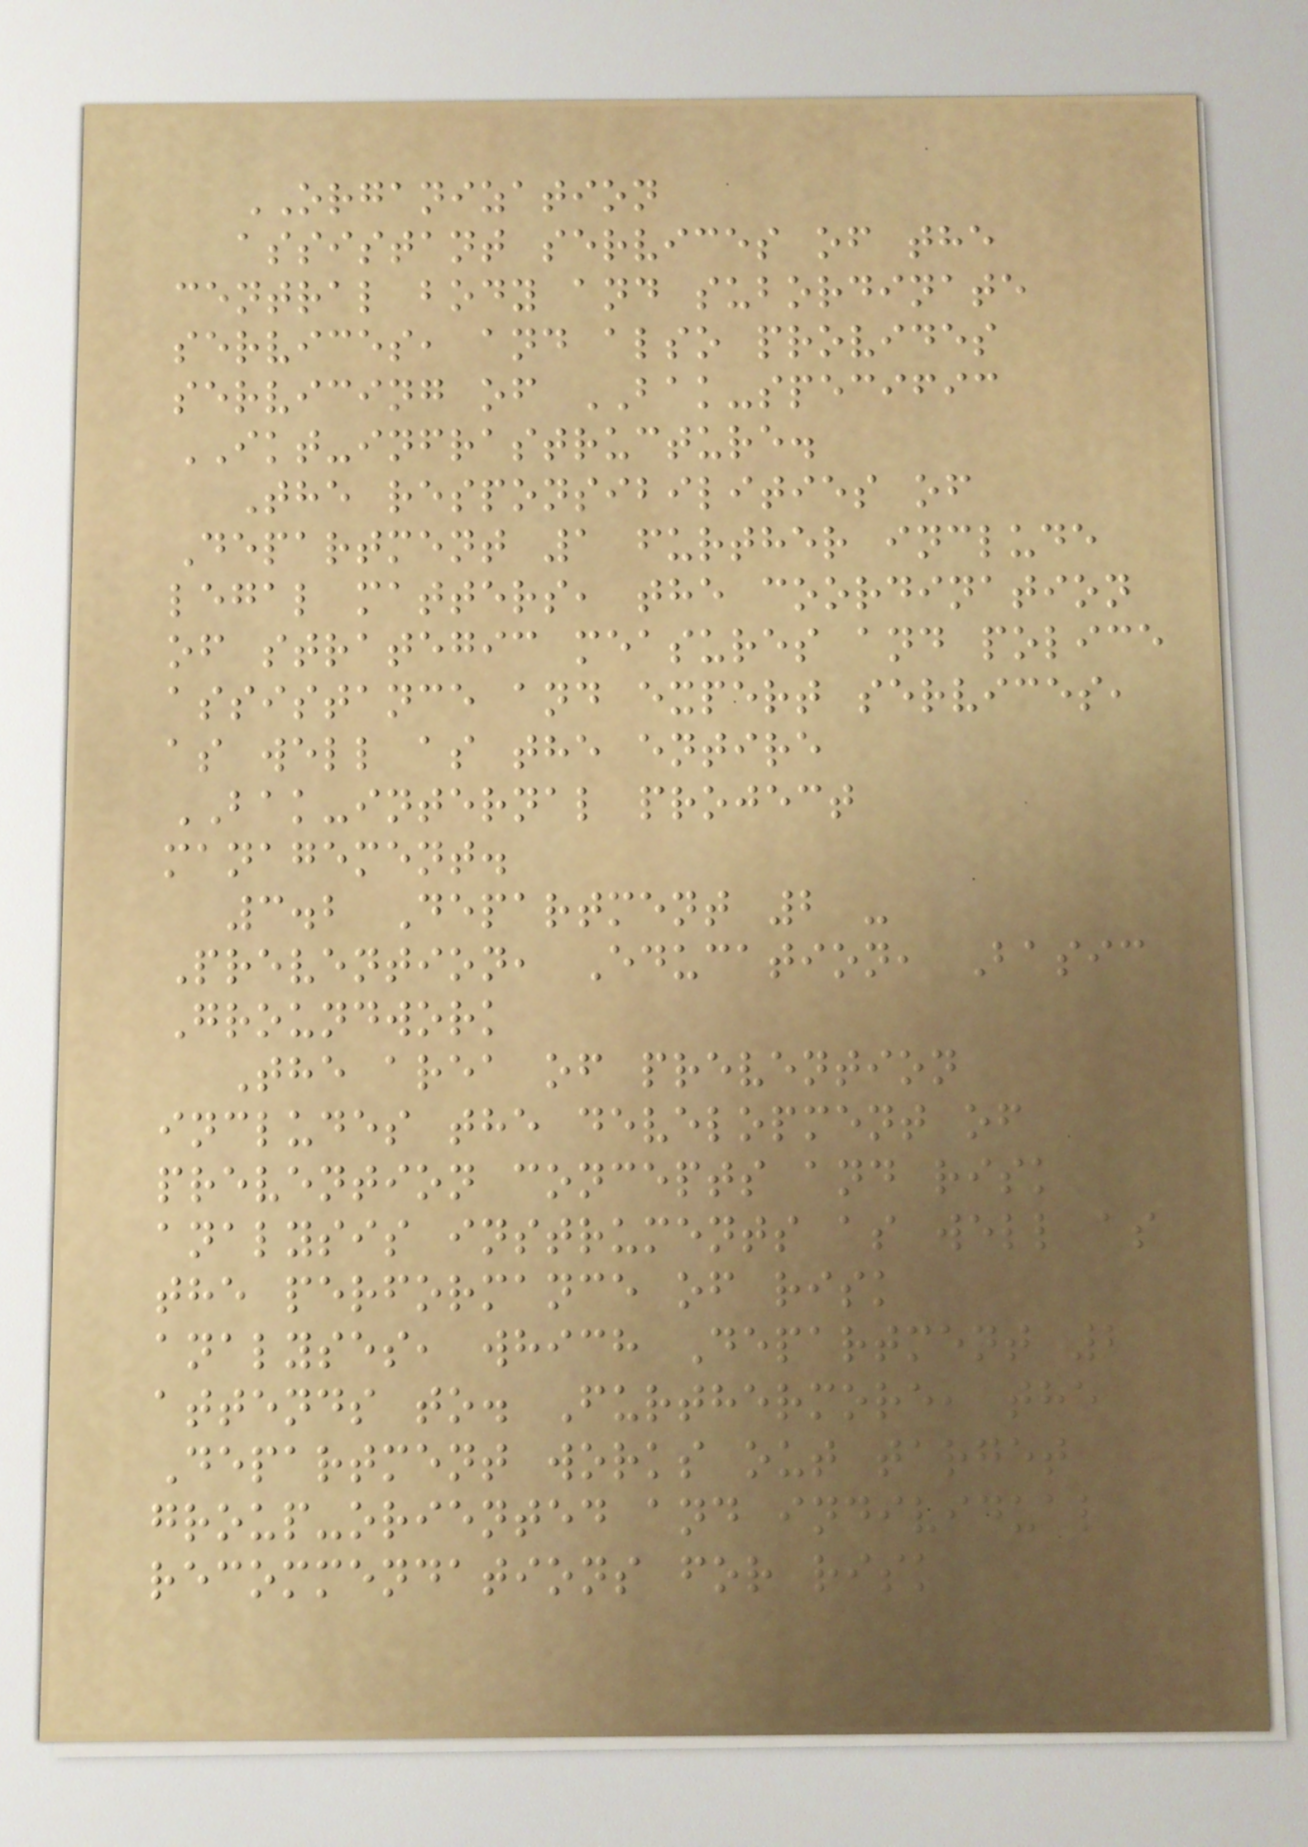ORGANIZATION
assistant services of the
central body and subordinate
services, and also provides
servicing of BAK-specific
IKT-infrastructure.
The responsibilities of
Department 1 further include
legal matters, the coordination
of strategic measures and police
assistance and expert services,
as well as the entire
BAK-internal project
management.
3.2 Department 2 -
Prevention, Education, Basic
Groundwork
The area of prevention
includes the development of
prevention concepts and risk
analysis instruments as well as
the performance of risk
analyses, which Department 2
attends to. Furthermore, the
Department works out target
group-oriented and individual
recommendations for risk
